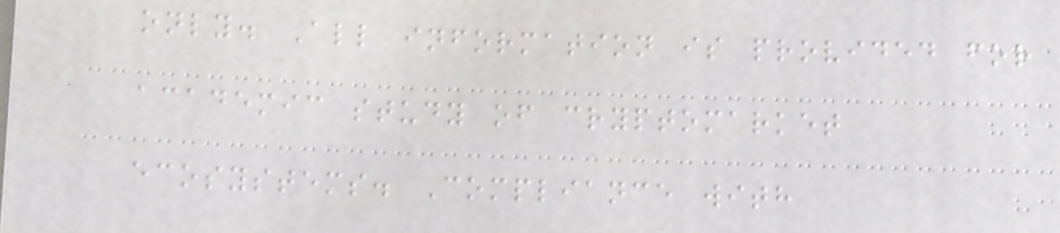only. All information is provided for
academic study of cryptomarket
ecosystems. Compliance with
